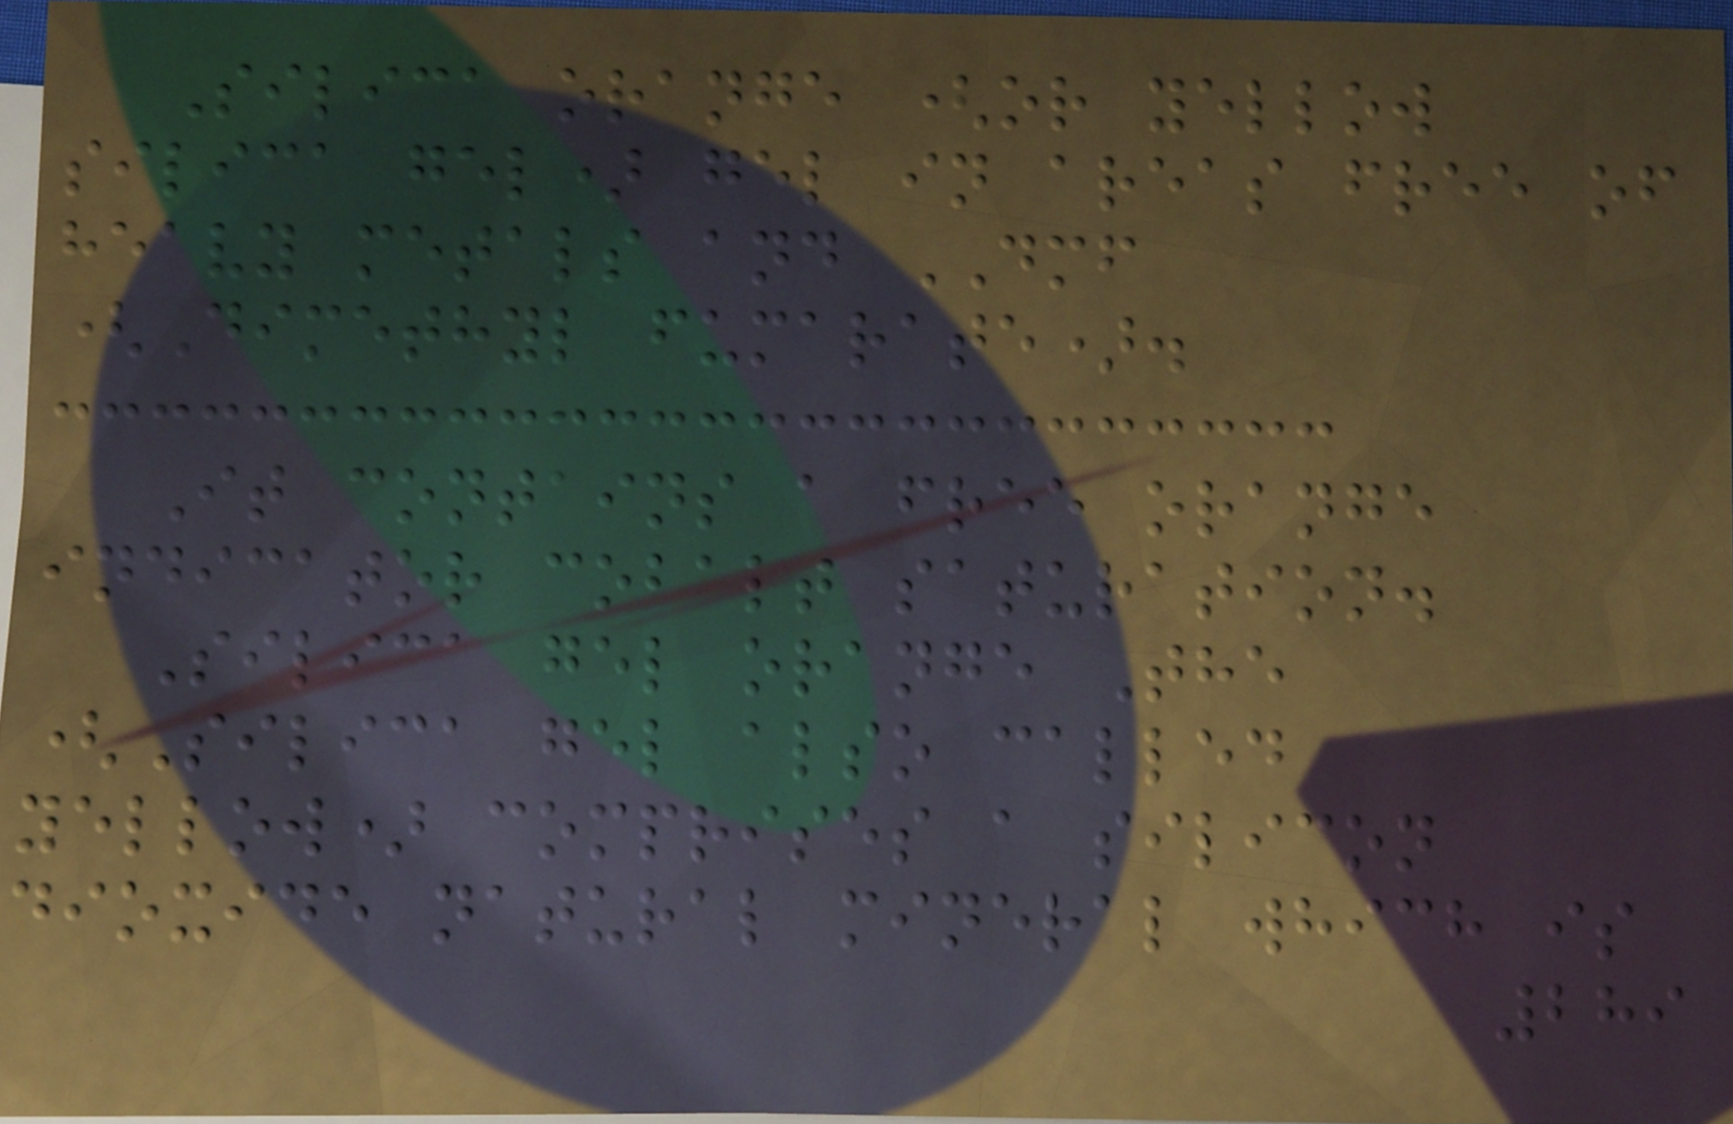Silica orange (or yellow
silica gel) gel in areas free of
heavy metals and DMF
(Dimethyl fumarate).
It contains a free orange
indicator cobalt saturation.
Silica gel orange The
(Silica gel also called
yellow) comprises a silicon
dioxide natural mineral which is
289
